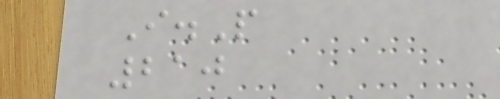I.P
210
